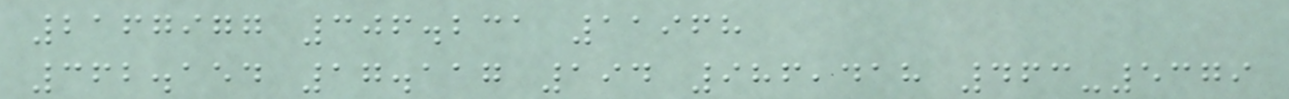2167977 306.231 11968
362.154 17.117 194 986,418 463-5379
